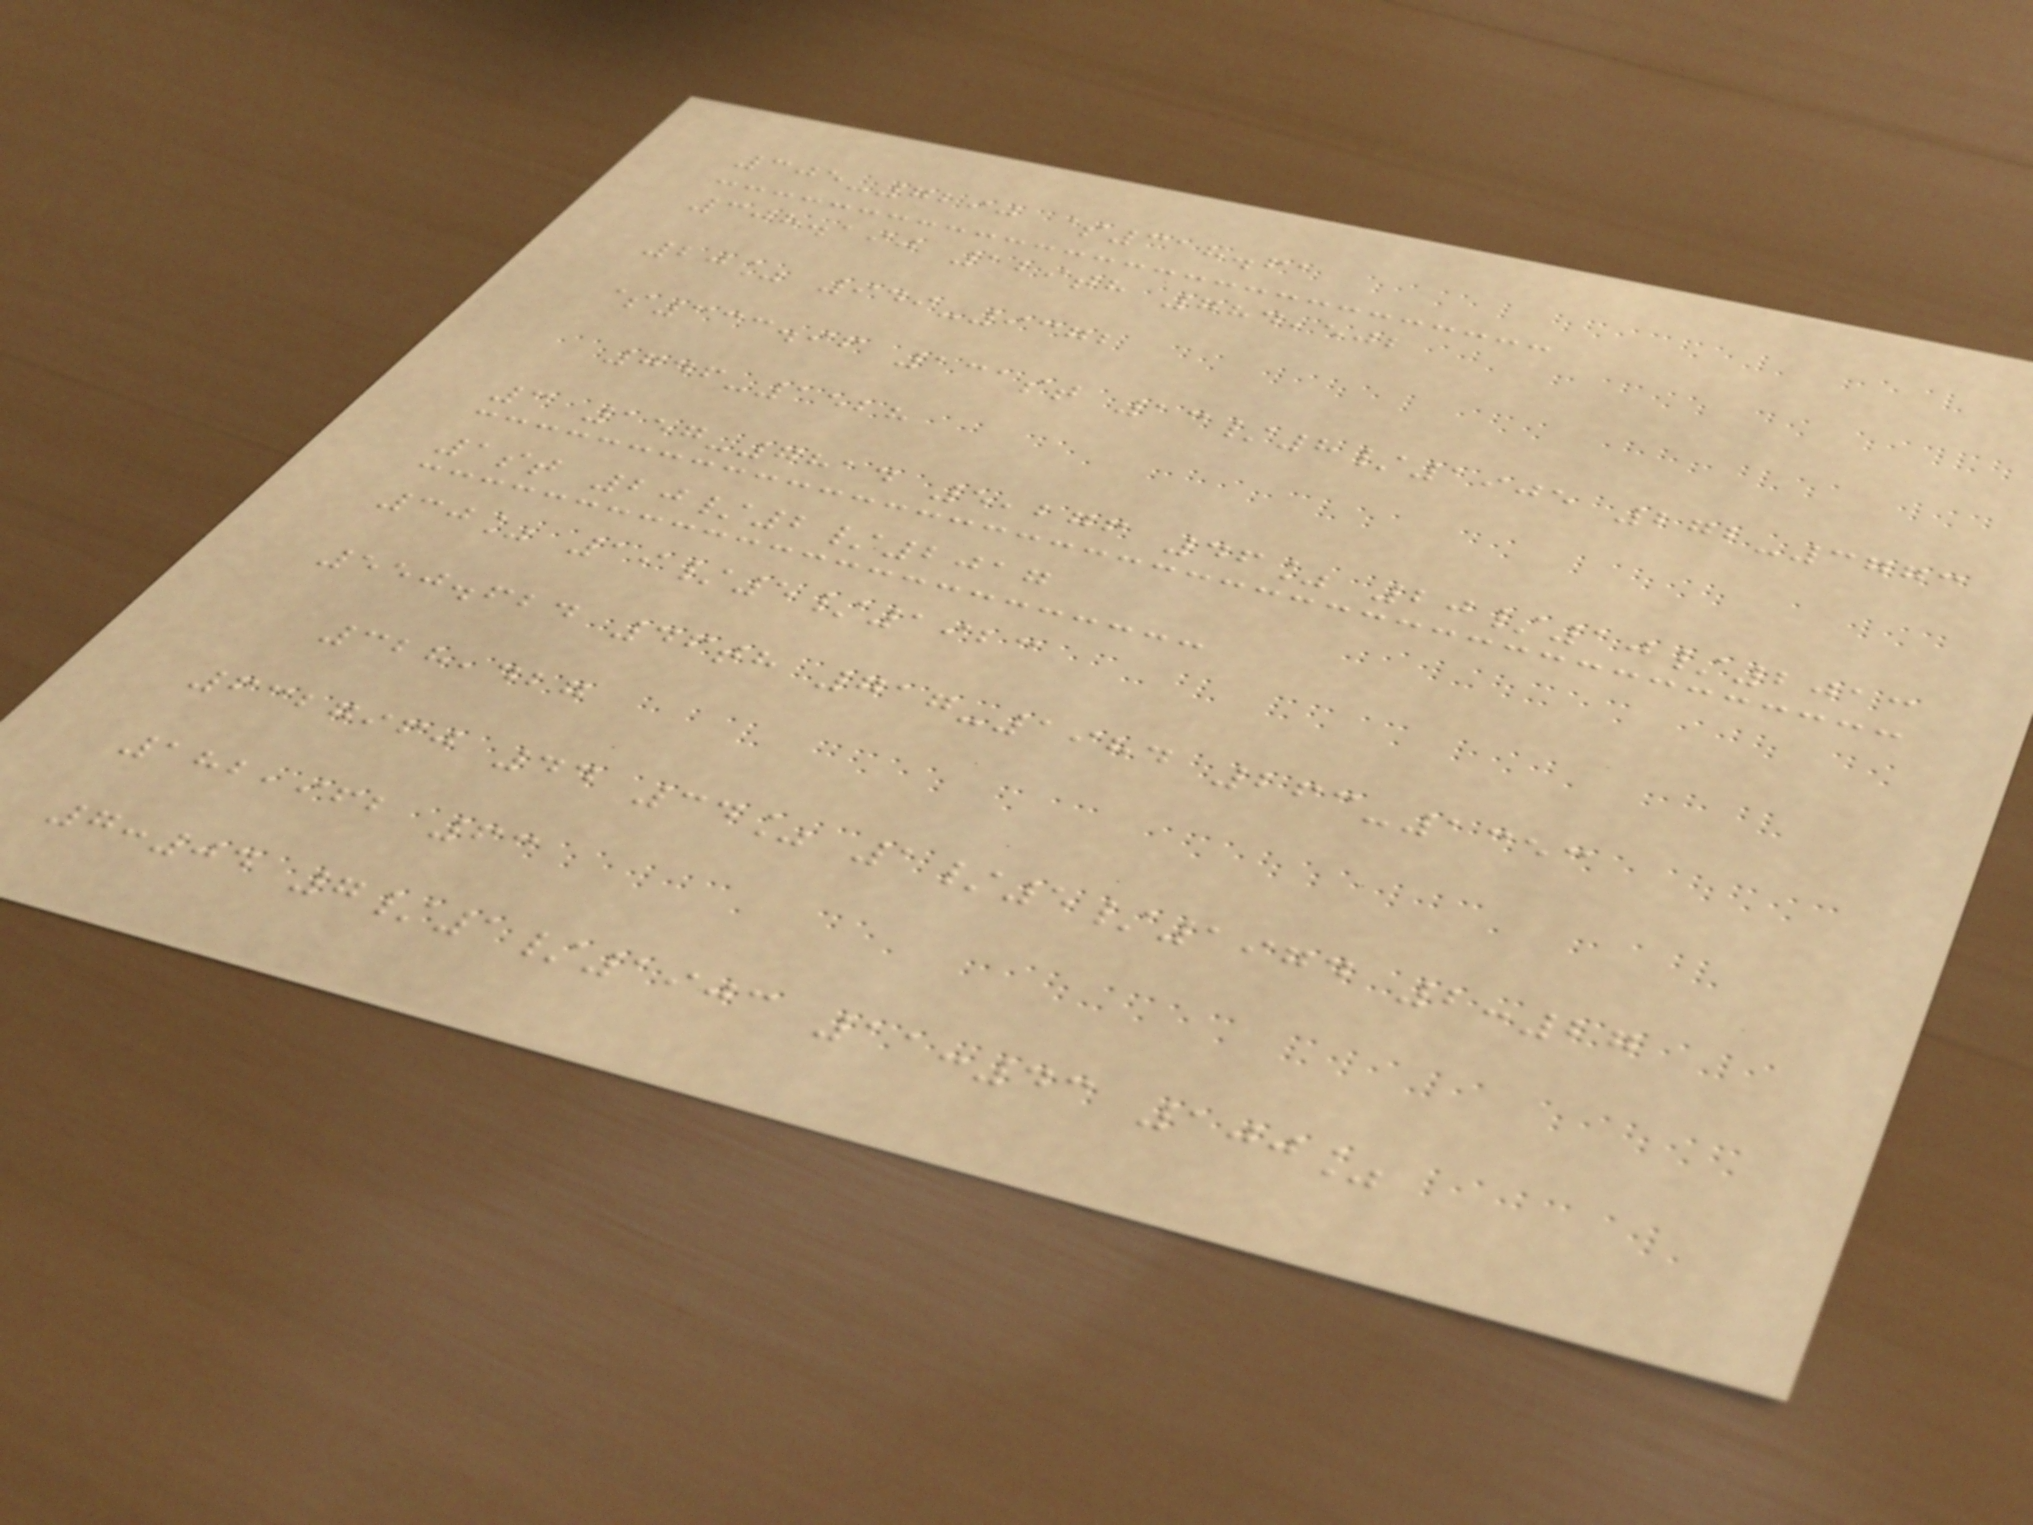305-7290 $318.61
308.190 129th 784,502
20% 949-9372
$333.96 131st 13/8/1905 272-3773
746-1528
3 157-7814 5,276 46% 20/10/2013
1st 20/2/2017
30% 19/5/1923
550.624 46th 717-1984 263-1353
328,427
6327960 44 34% 1/5/1974 2:27
182,962 63
7:04 7/1/1903 11:43 100%
